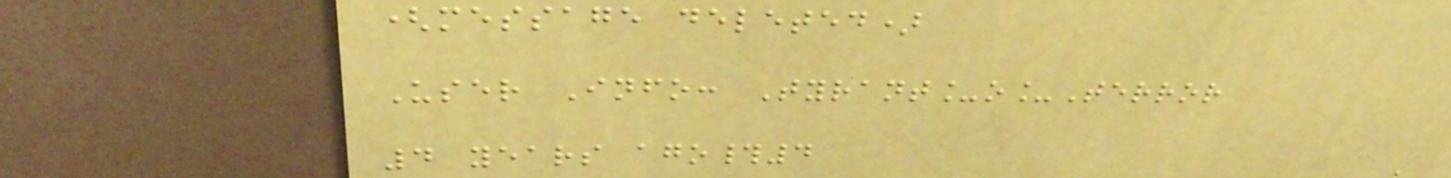(message deleted)
User Info: Tyrant_o_Terror
4 years ago#4
